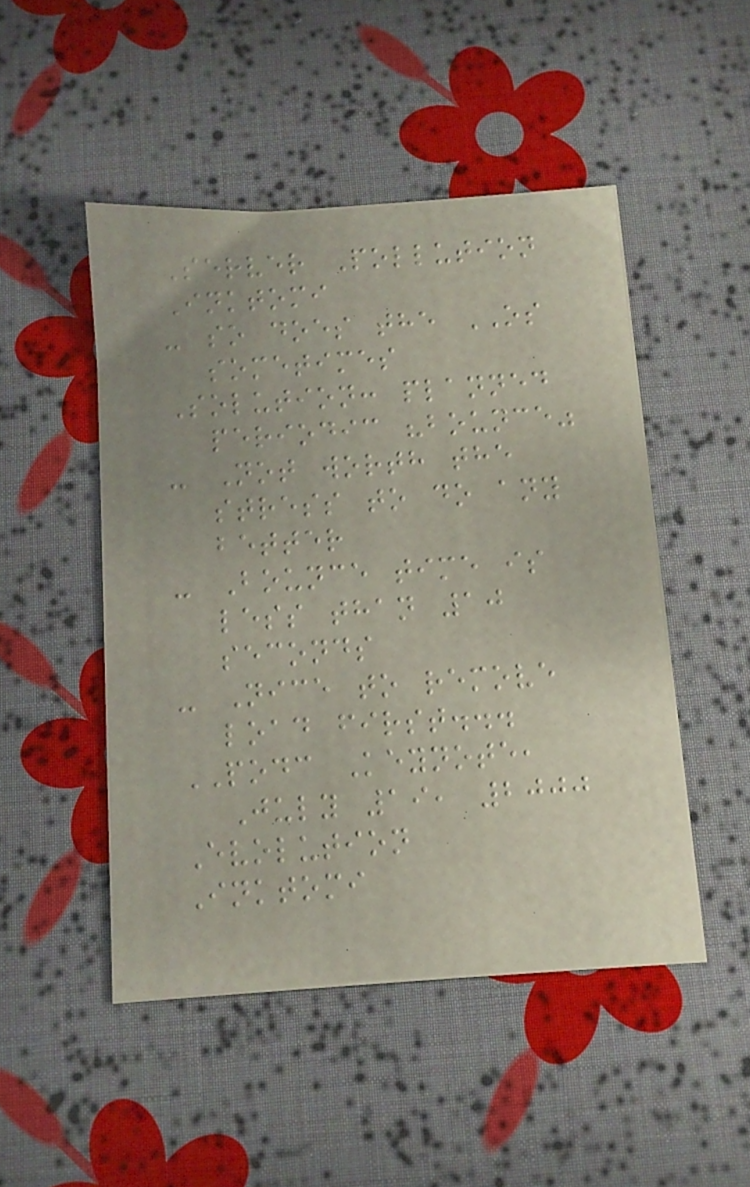Server Pollution
Inktomi
- so does the OS
sometimes
Solution: planned
periodic "bounce"
- Not worth the
stress to do any
better
- Bounce time is
less than 10
seconds
- Nice to remove
load first...
PODC Keynote,
July 19, 2000
Evolution
Inktomi
